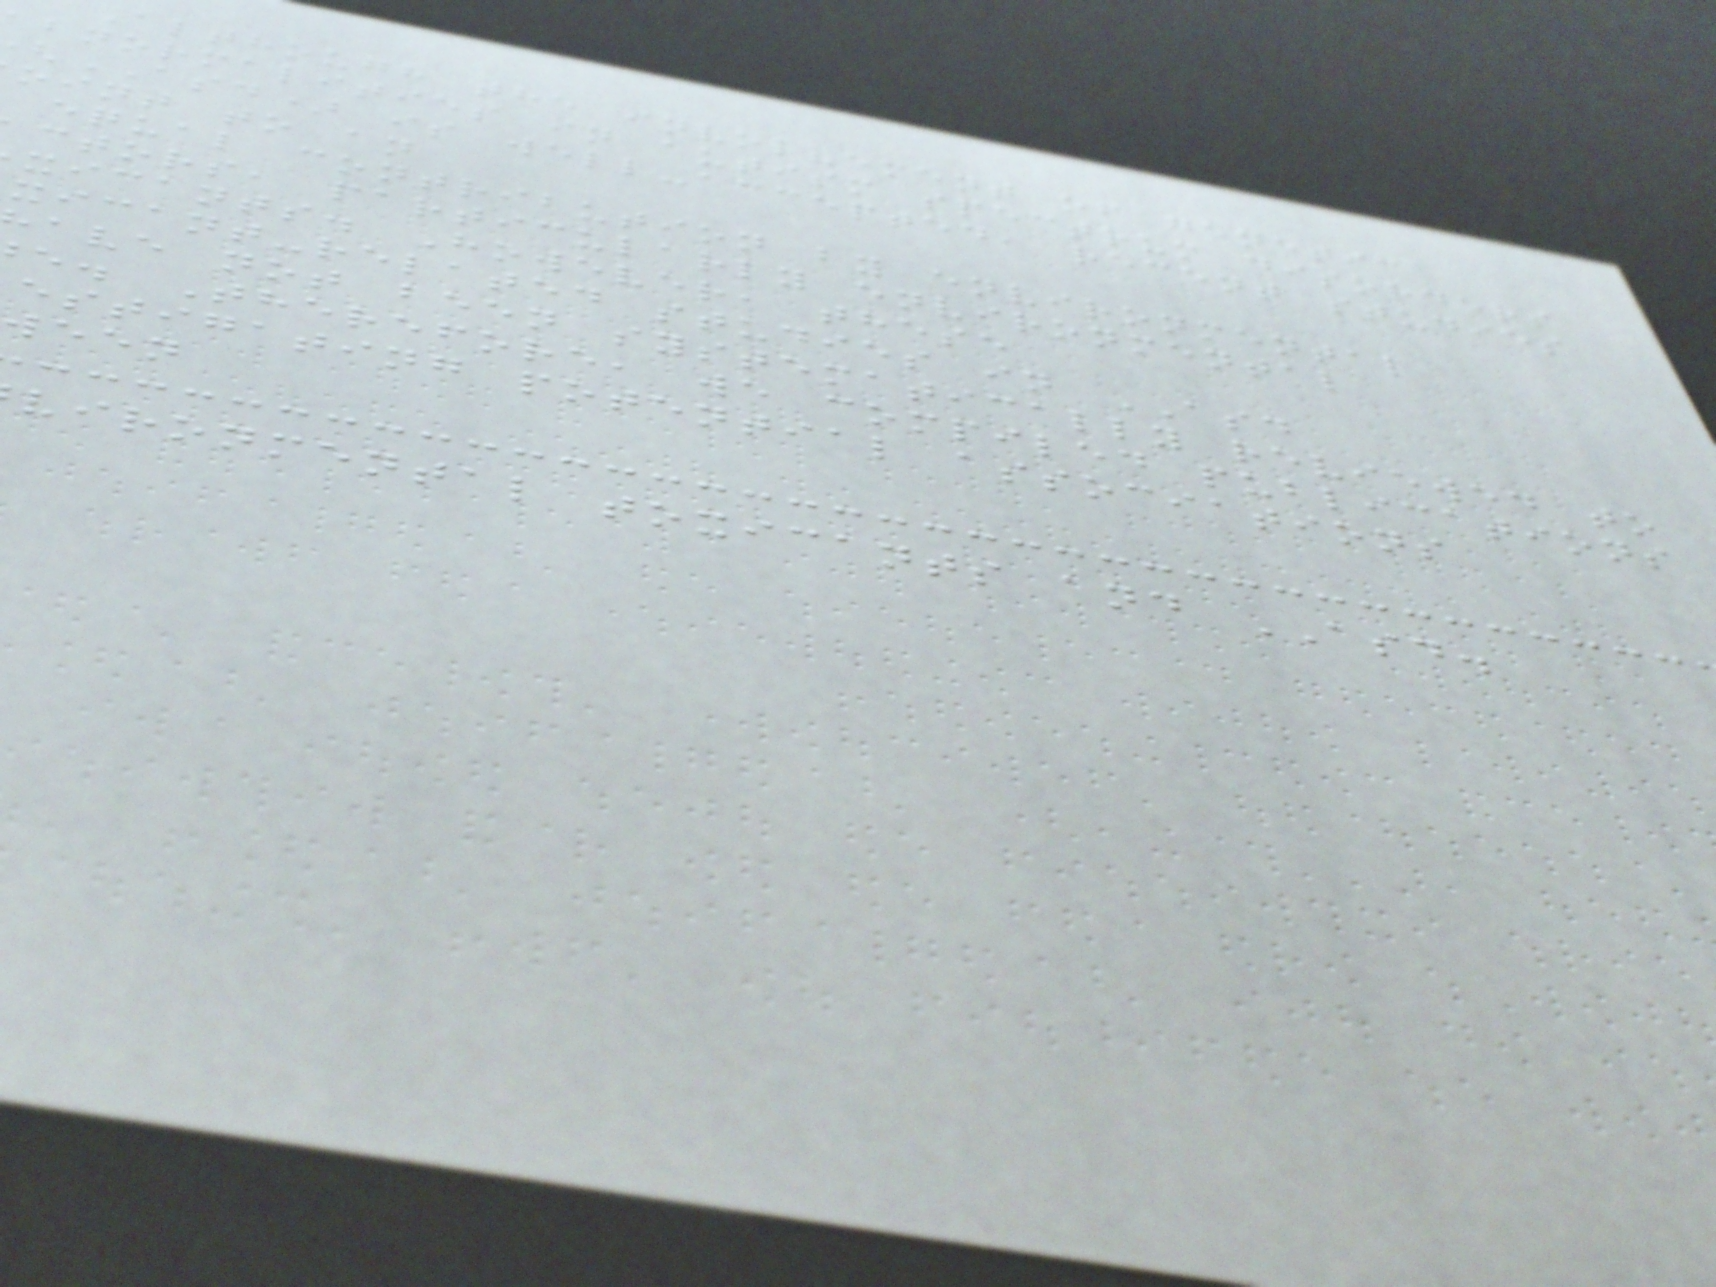Although the involvement of genetic
bnormalities in autism spectrum disorders
ASD) is well-accepted, recent studies
oint to an
equal contribution by environmental
ctors, particularly environmental
xicants. However, these
xicant-related studies in ASD
ave not been systematically reviewed to
e. Therefore, we compiled publications
estigating potential associations
ween
vironmental toxicants and ASD.
